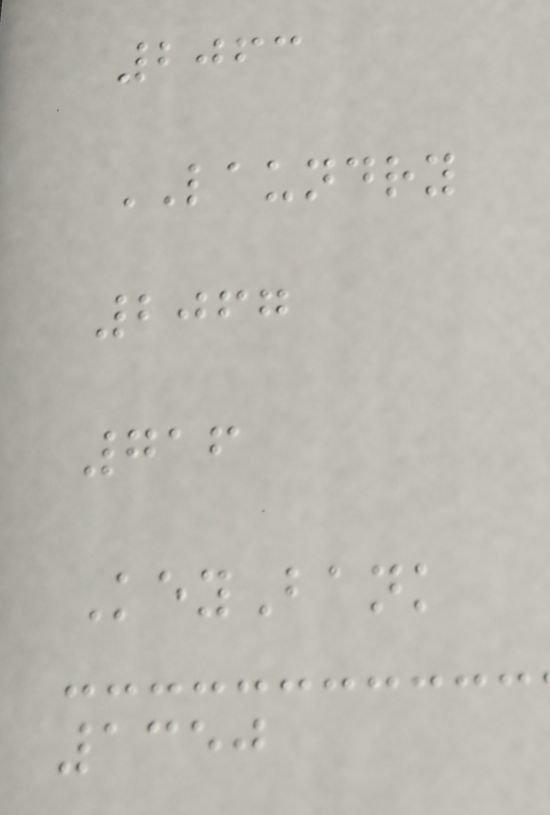2063
LAUNDRY
2067
716
KeyBank
1350
